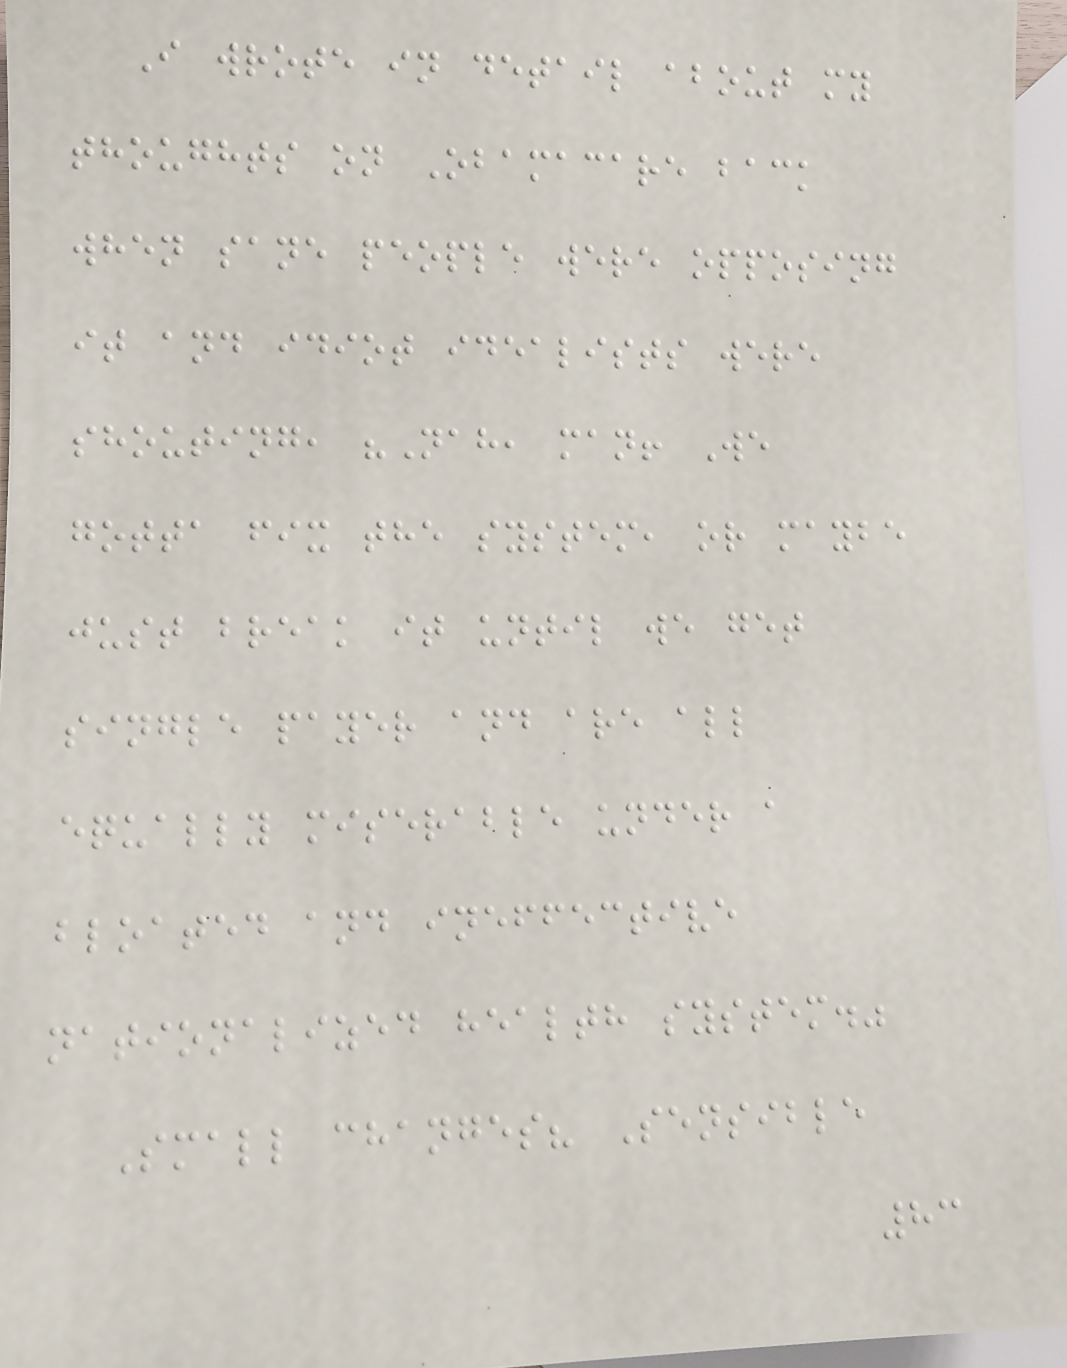I wrote in detail about my
thoughts on Obamacare back
when sane people were opposing
it and idiot idealists were
shouting, "Nah, man! We
gotta fix the system, or maybe
just break it until we get
single payer and are all
equally miserable under a
bloated and ineffective
nationalized health system."
Small changes? Sensible
83
